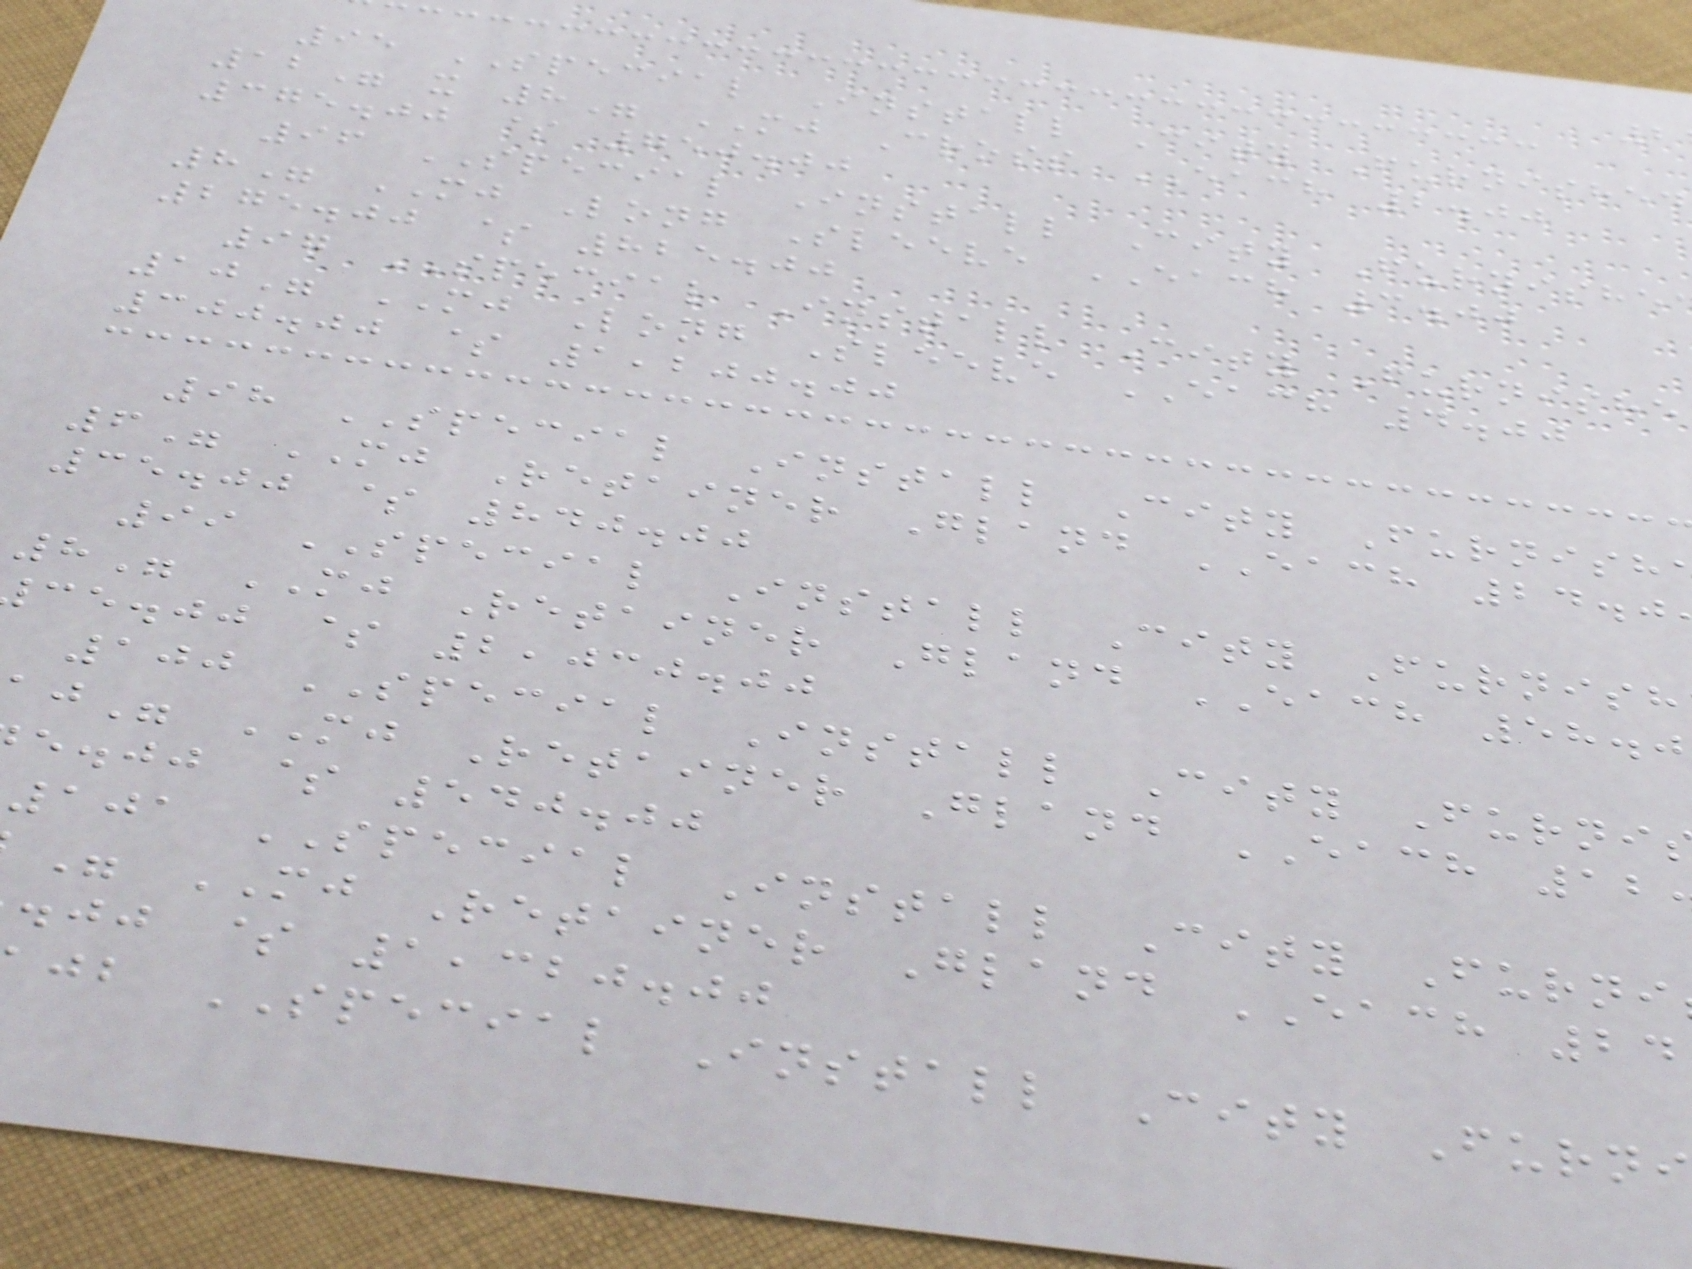95 SPECIAL Install City Furnished
12" x 8" MJ Cross EACH 2.00
375.00 $ 750.00
96 SPECIAL Install City Furnishe
8" MJ Long Sleeve EACH 3.00
275.00 $ 825.00
97 SPECIAL Install City Furnishe
10" MJ Long Sleeve EACH 4.00
300.00 $ 1,200.00
98 SPECIAL Install City Furnish
6" MJ Retainer Gland EACH 24.0
35.00 $ 840.00
99 SPECIAL Install City Furnish
8" MJ Retainer Gland EACH 58.0
ce.jj $ 2,030.00
100 SPECIAL Install City Furni
e.jj $ 540.00
101 SPECIAL Install City Furni
.jj $ 1,320.00
jb SPECIAL Install City Furni
